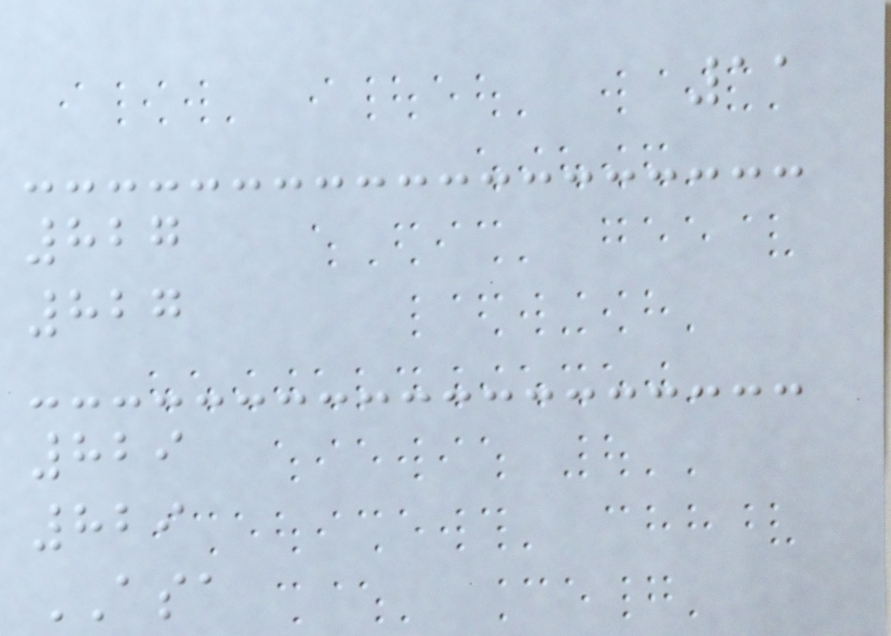11
827
827
829
829
ASA
